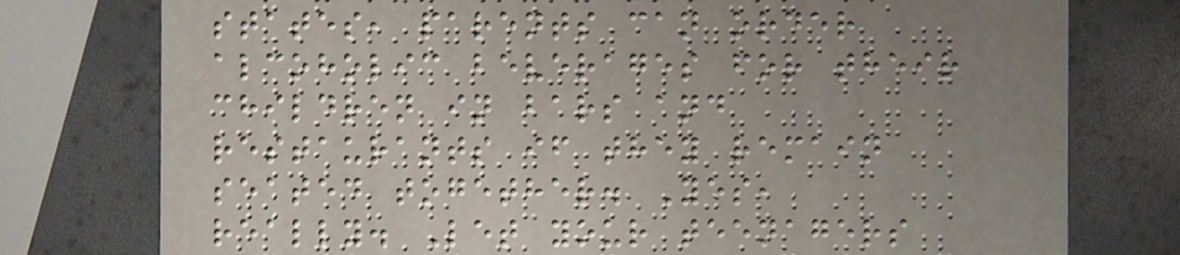states, parents can order
alcoholic beverages for their
children in bars and
restaurants if they remain
seated together. Yes,
really. Let your teenagers
